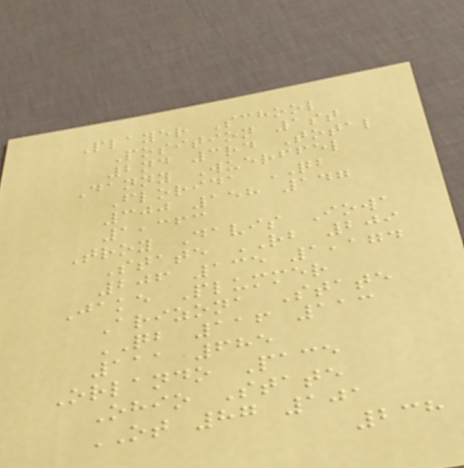Player School
Position 1st
2nd 3rd Total
Danny Wuerffel
Florida QB
300 158 147
1,363
Troy Davis Iowa
State RB 209
206 135 1,174
Jake Plummer
Arizona State
QB 116 113
111 685
Orlando Pace
Ohio State
OT 87 101
238
